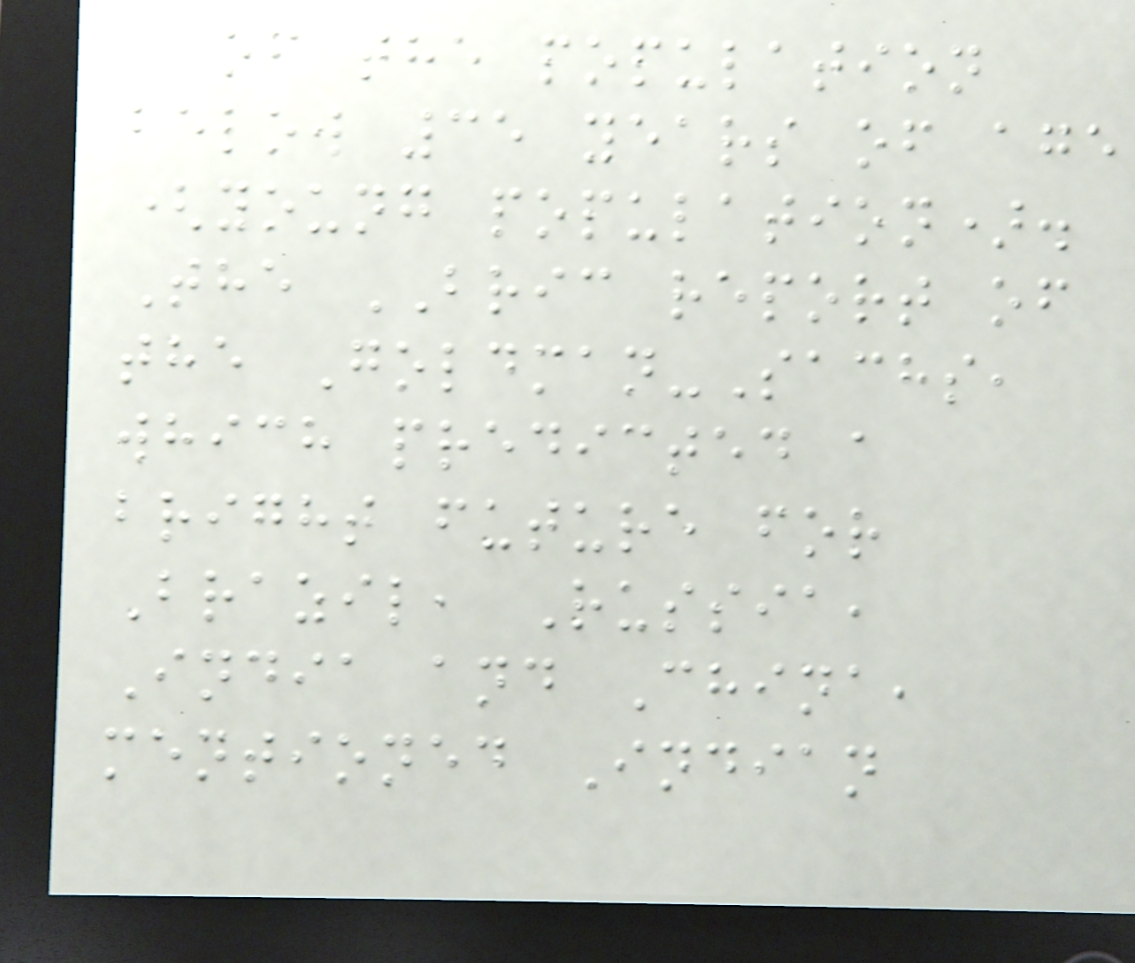of the population
below 35 years of age
(young population).
The BRIC report of
the Goldman-Sachs,
which predicted a
bright future for
Brazil, Russia,
India and China,
mentioned Indian
